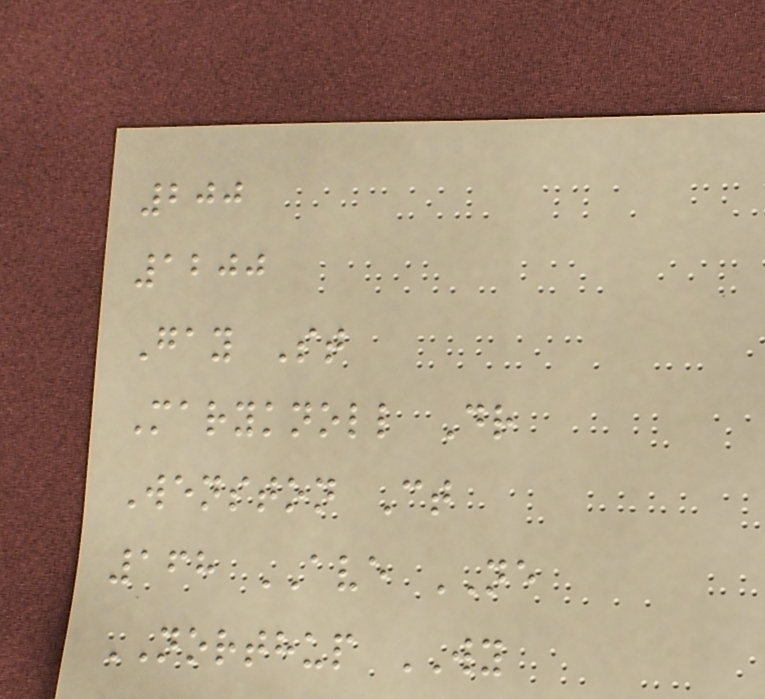200
1200
Gay St
Maryknoll Dr
Wenston Ct
168 AVE NE
NORTHUP WY
